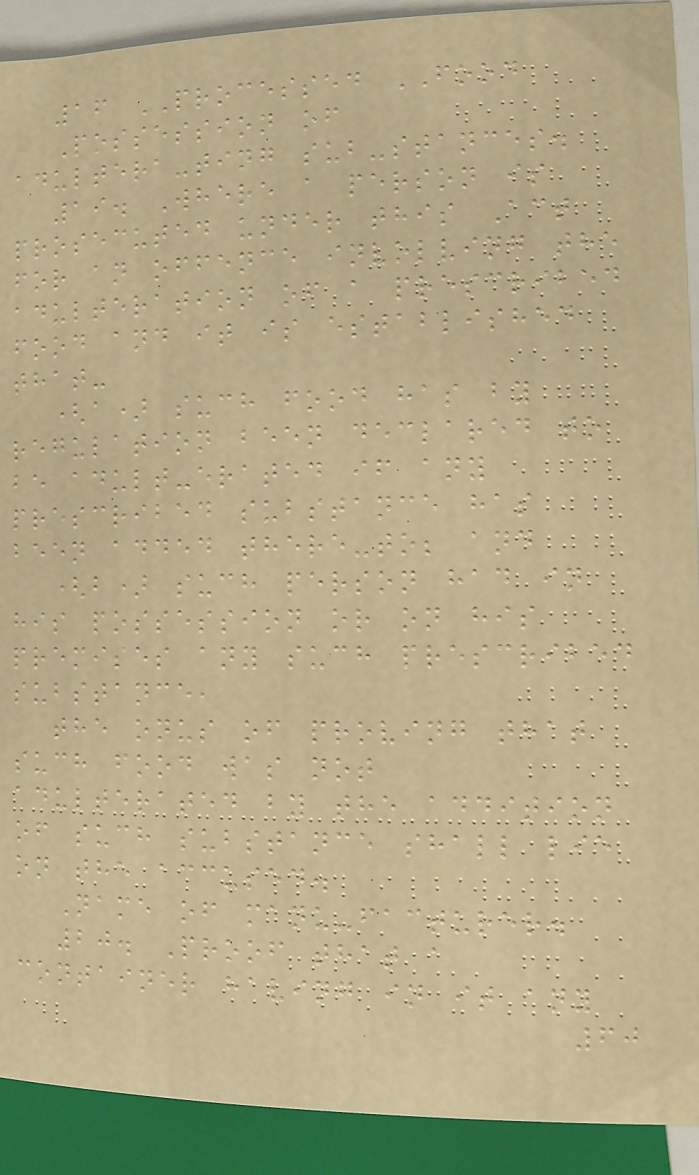16 PROCESSED FOOD
Possession of
adultera-ting sub-stances.
19. Where a person is
prosecuted under this Act
for an offence involving the
adulteration of a prescribed
food and it is established
that-
(a) such food has by
regulation been declared to
be adult-erated if any
prescribed substance has
been added there-to; and
(b) such person had in
his possession or on his
premises any such prescribed
substance,
the onus of proving that
such food was not
adulterated by the addition
of such substance shall lie
on the accused.
Name of manu-facturer.
20. Proof that a
container having in it any
60
